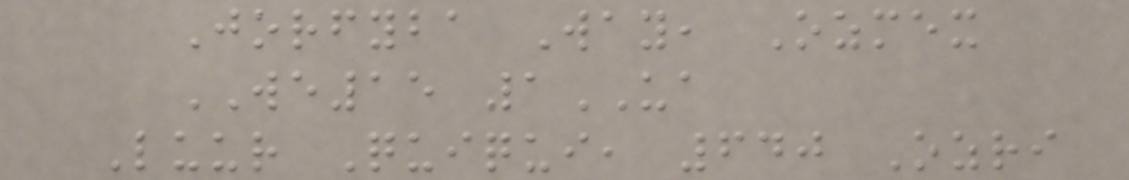Jorfyba Way, Ozmex
WE15 1UA
Luur Quiqui, 640 Ozri
